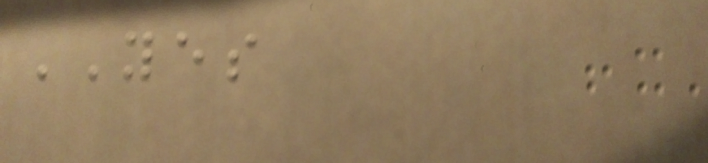YES
